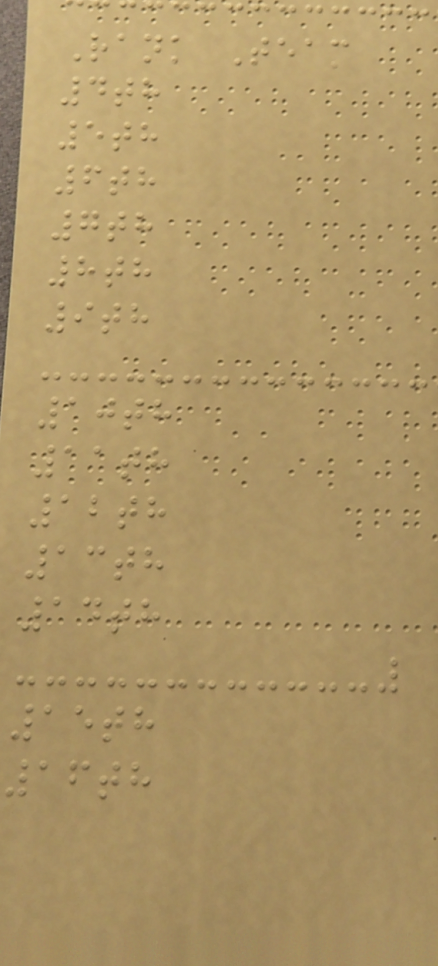Rank Team
4th
5th
6th
7th
8th
9th
10th
11th
12th
13th
14th
15th
16th
